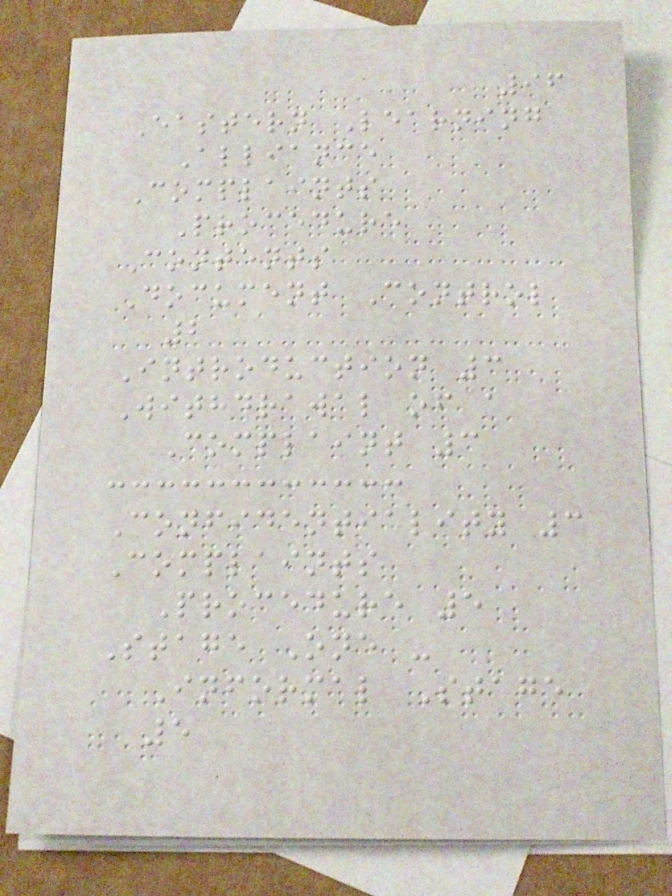96
Eastern Learning
Alliance
Complaints
Procedure
Contents
Document Control
2
Introduction 3
Withdrawal of a
Complaint 3
Confidentiality 3
Complaints
Procedure 5
Stage One -
Informal Stage
5
